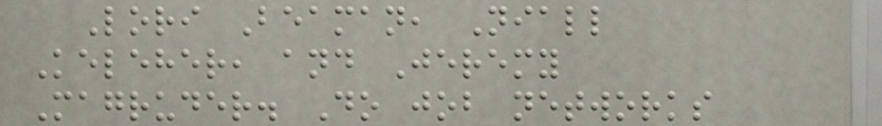Lori Beaman, Niall
Keleher, and Jeremy
Magruder. Do job networks
